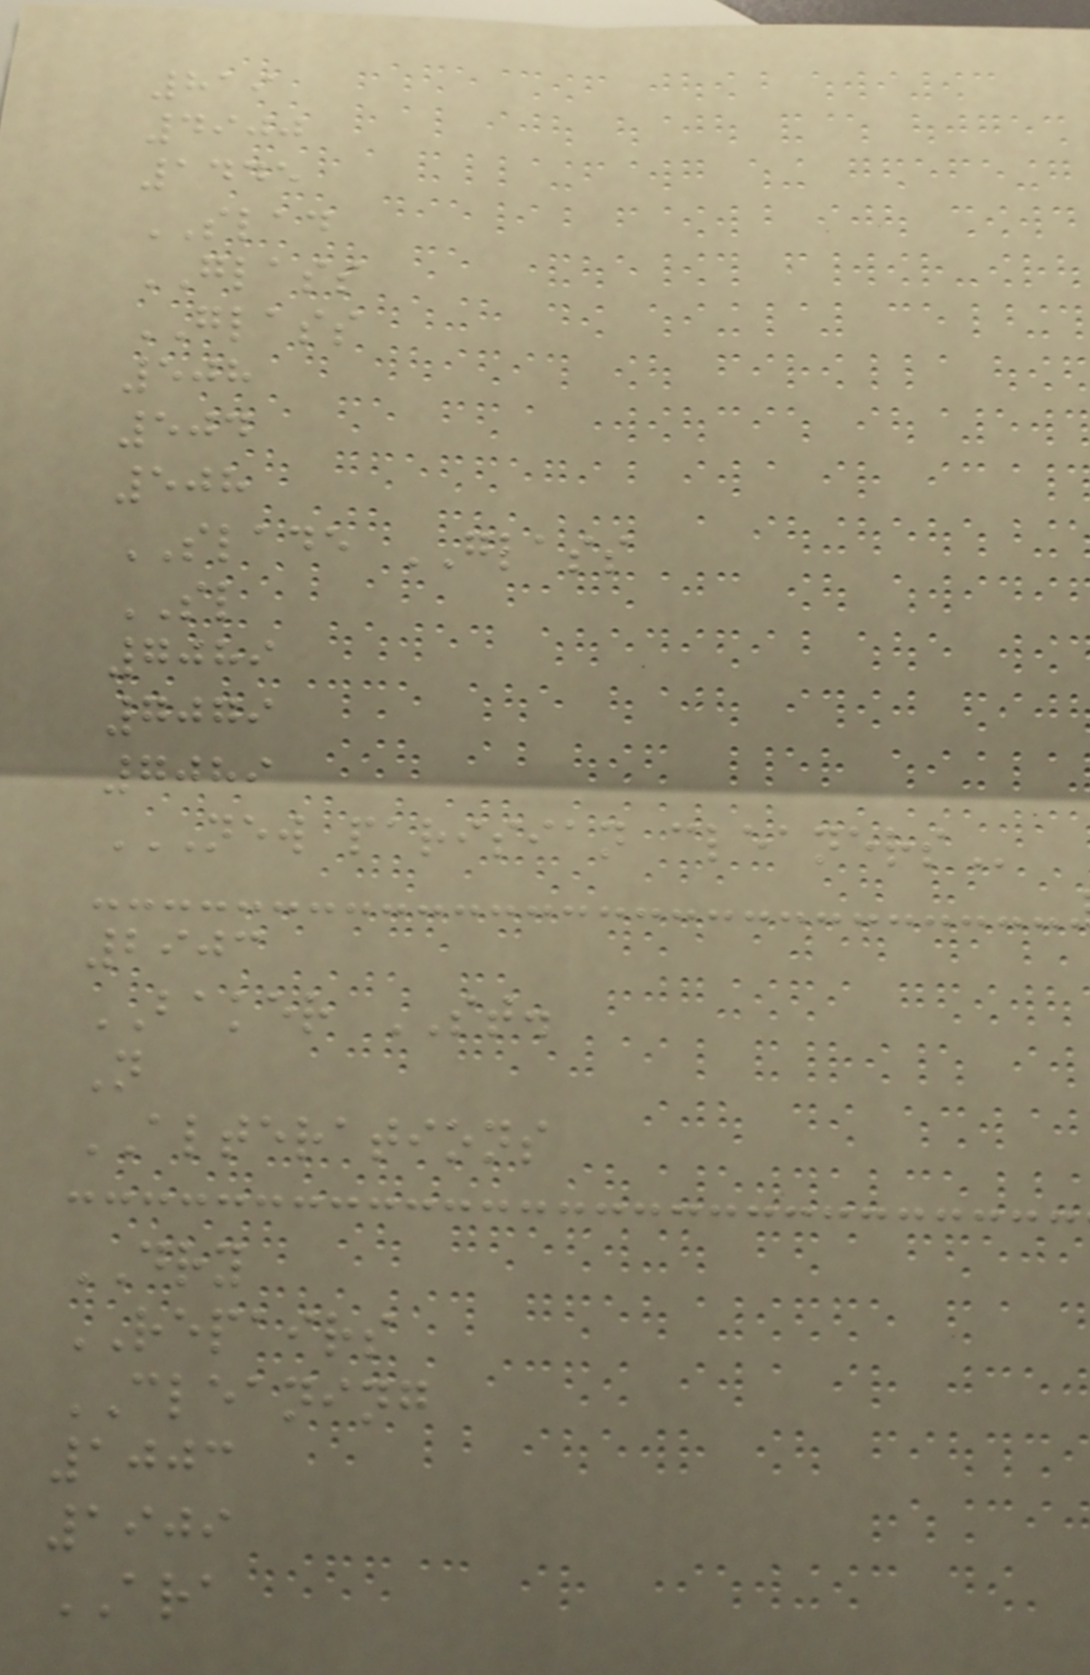819
4900
1445
SLAD
GLASS
GLASS
508
504
508
SLADE GLASS
SL
7089
7079
7089
NEW PARISIAN CLEANERS
2903
BAKER ST.
N
ALTERATIONS
DRY
REPAIRS
CLEANING
1003
1909
ARA
